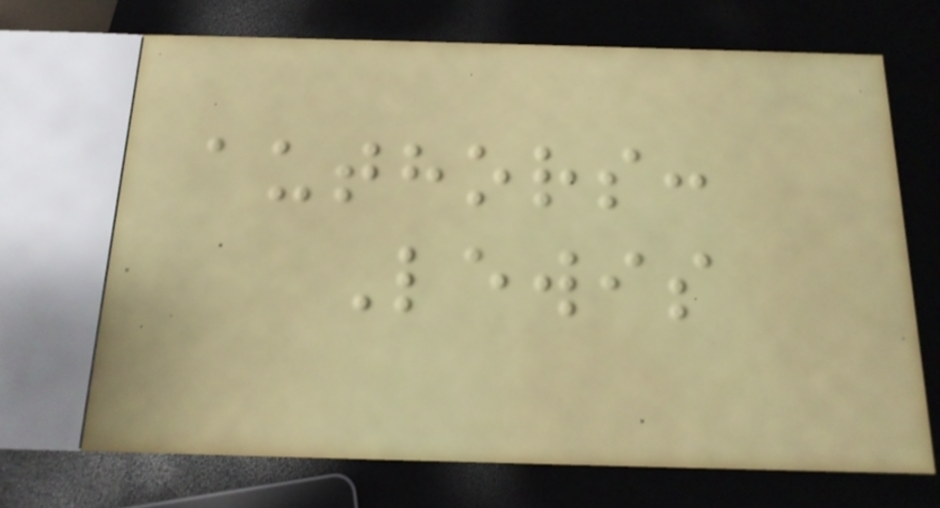authors:
Lewis
